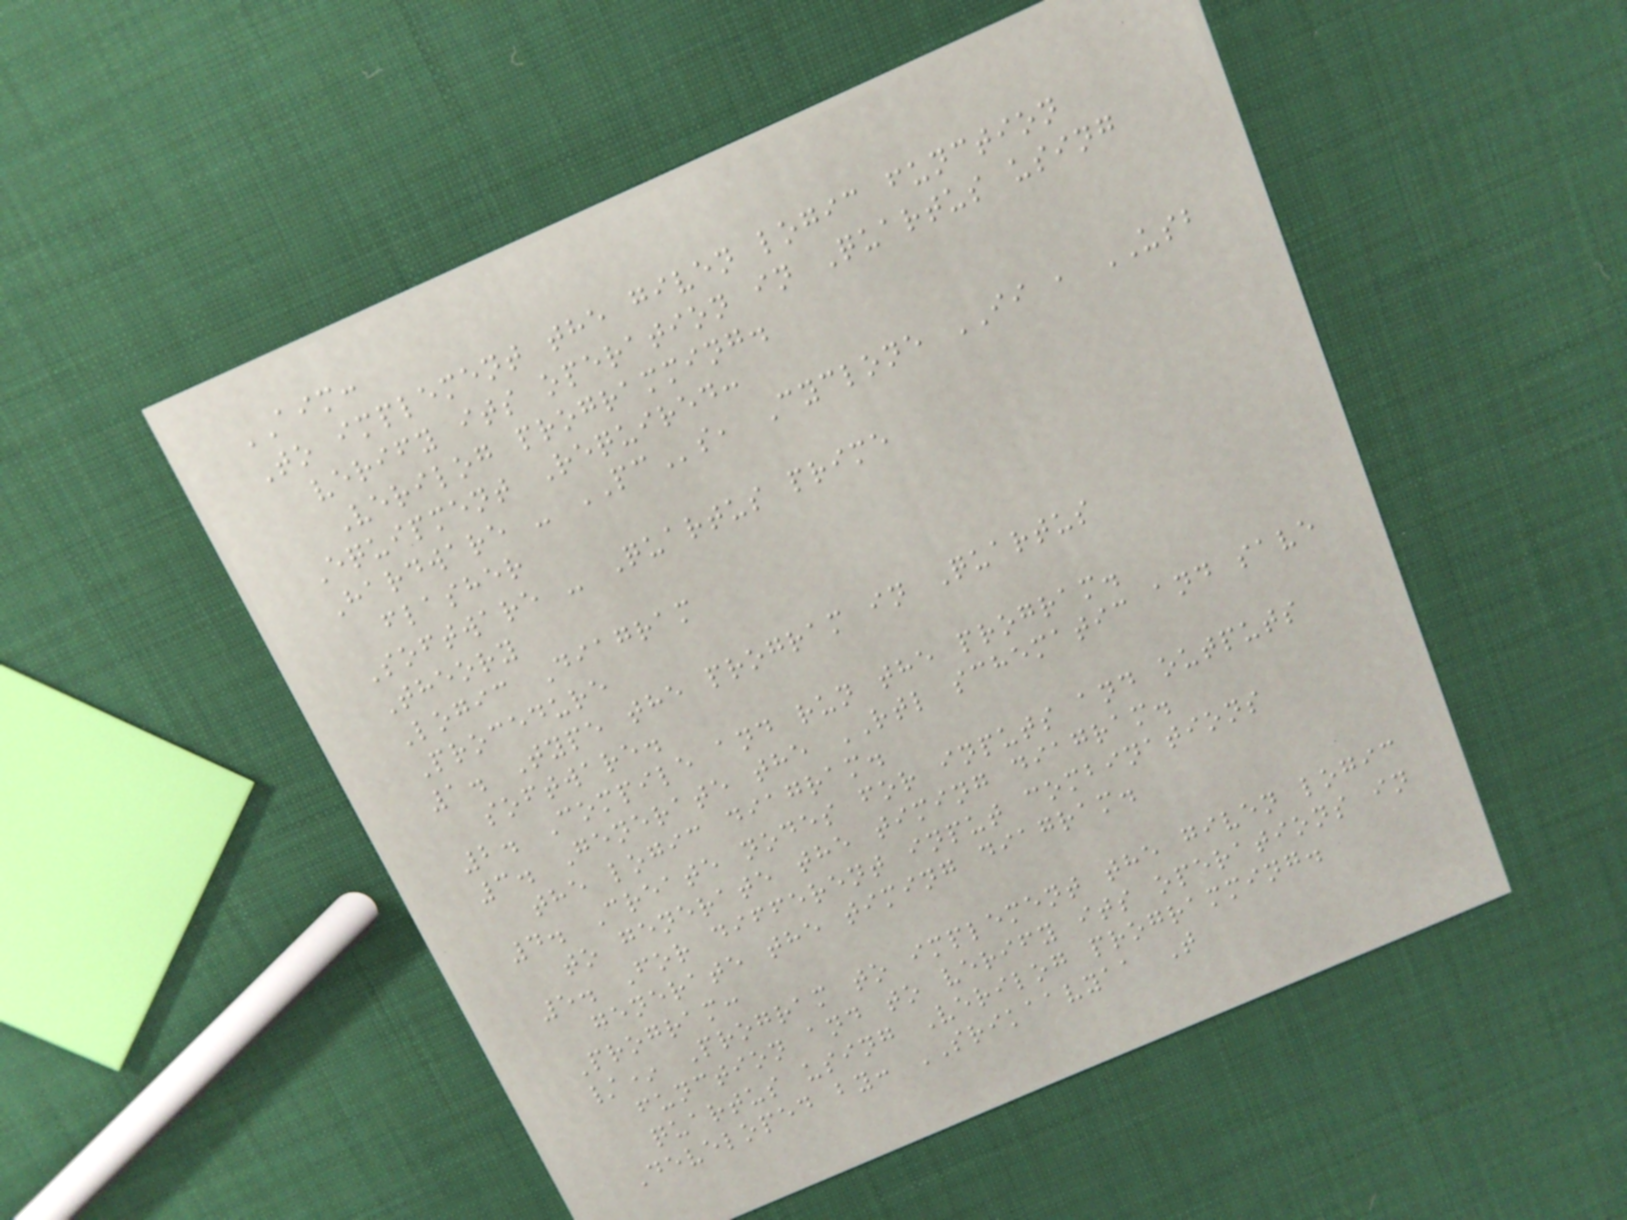AIM:
To implement the given logic function
verify its operation in Quartus using
Verilog programming.
Equipment Required:
Hardware - PCs, Cyclone II , USB
flasher
Software - Quartus prime
Theory
Logic Diagram
Procedure
1. Type the program in Quartus
software.
2. Compile and run the program.
3. Generate the RTL schematic and save
the logic diagram.
4. Create nodes for inputs and outputs
to generate the timing diagram.
5. For different input combinations
generate the timing diagram.
Program:
/* Program to implement the given logic
function and to verify its operations in
quartus using Verilog programming.
Developed by: SRIKAAVYAA T
